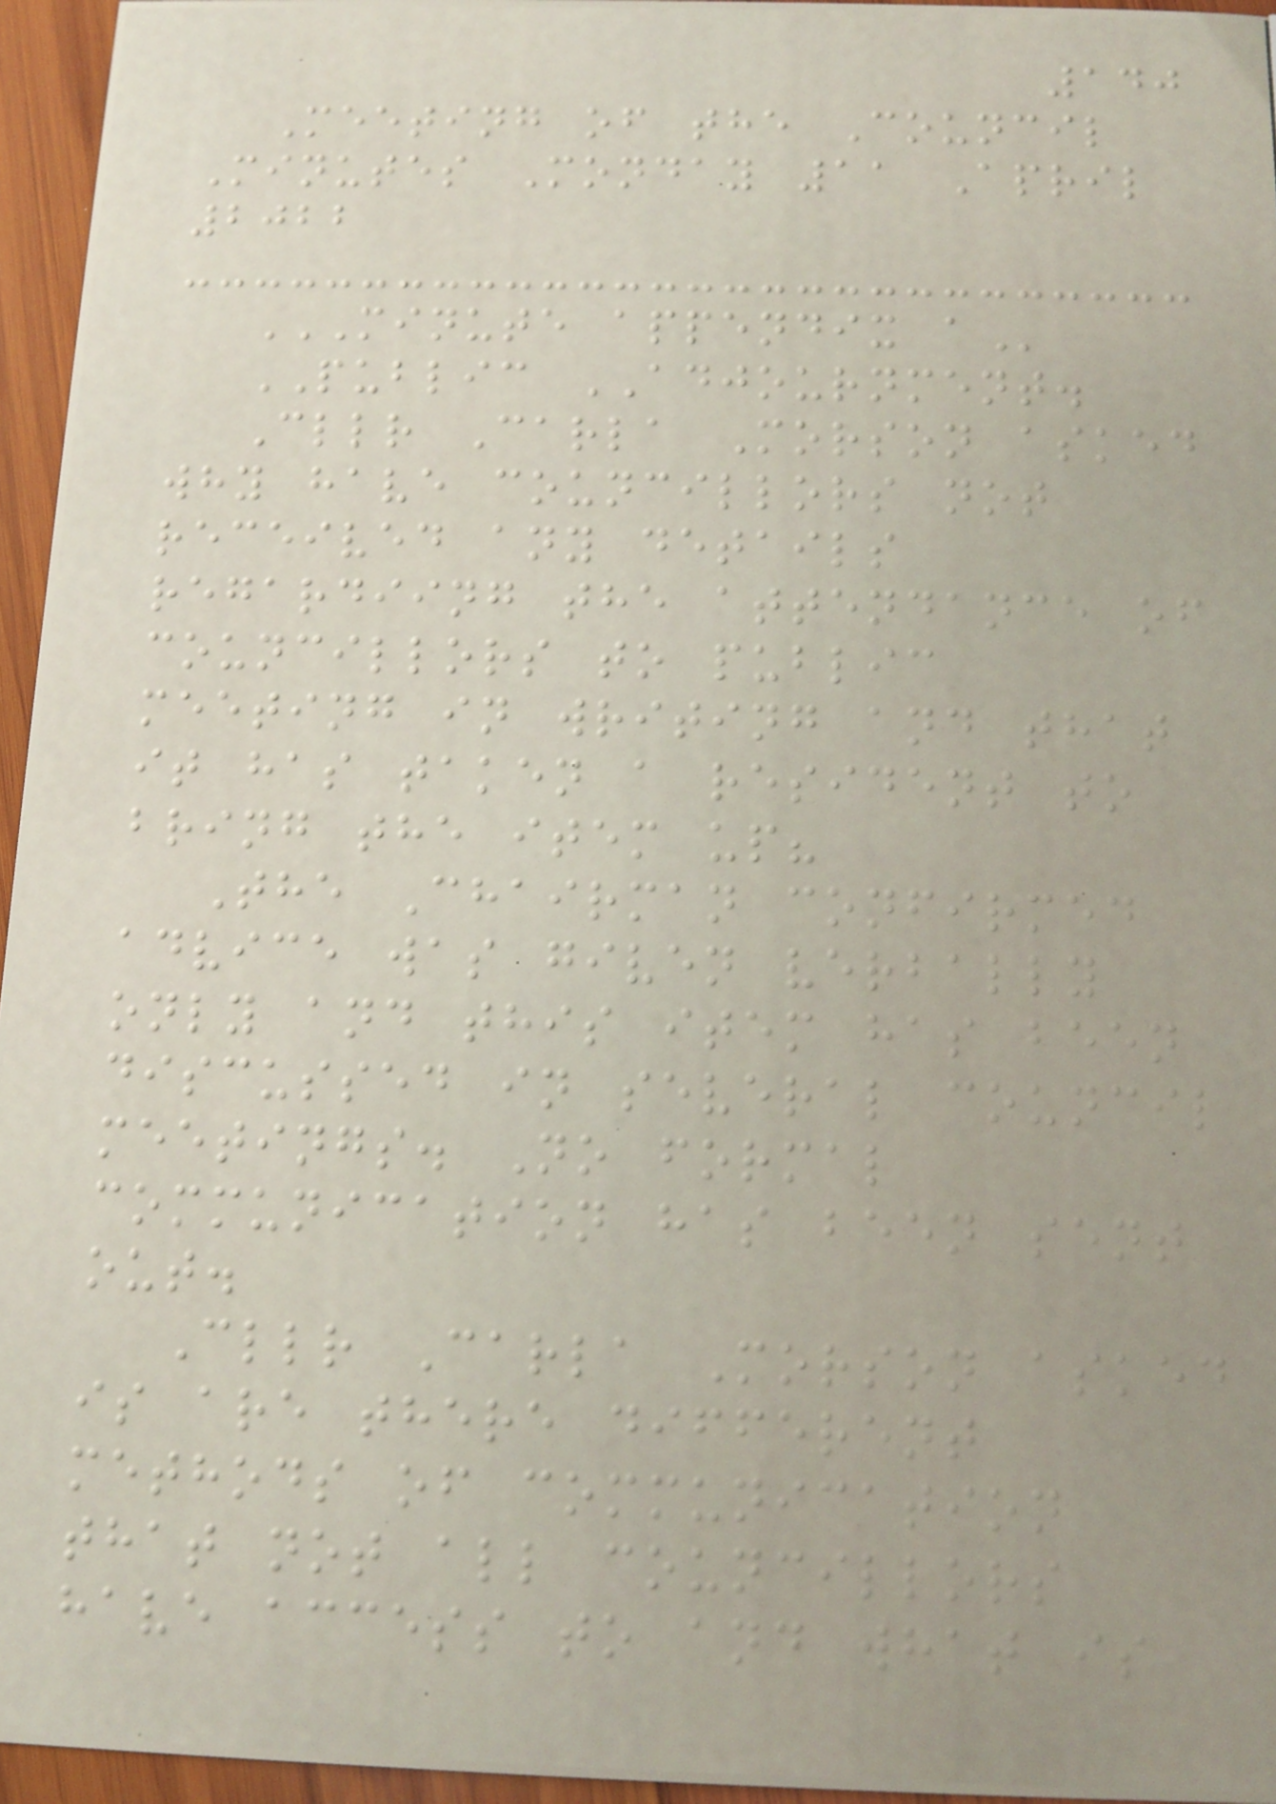140
Meeting of the Council
Minutes Monday 11 April
2022
MINUTE APPENDIX A
PUBLIC ADJOURNMENT.
Cllr Carla Morson asked
why have councillors not
received any details
regardiing the attendance of
councillors to public
meeting in writing and that
it has taken a resident to
bring the item up?
The Chairman confirmed
advice was given verbally
only and this item has been
discussed in several council
meetings. No formal
communication has been sent
out.
Cllr Carla Morson asked
is are there different
methods of communication
that not all councillors
have access to and what is
